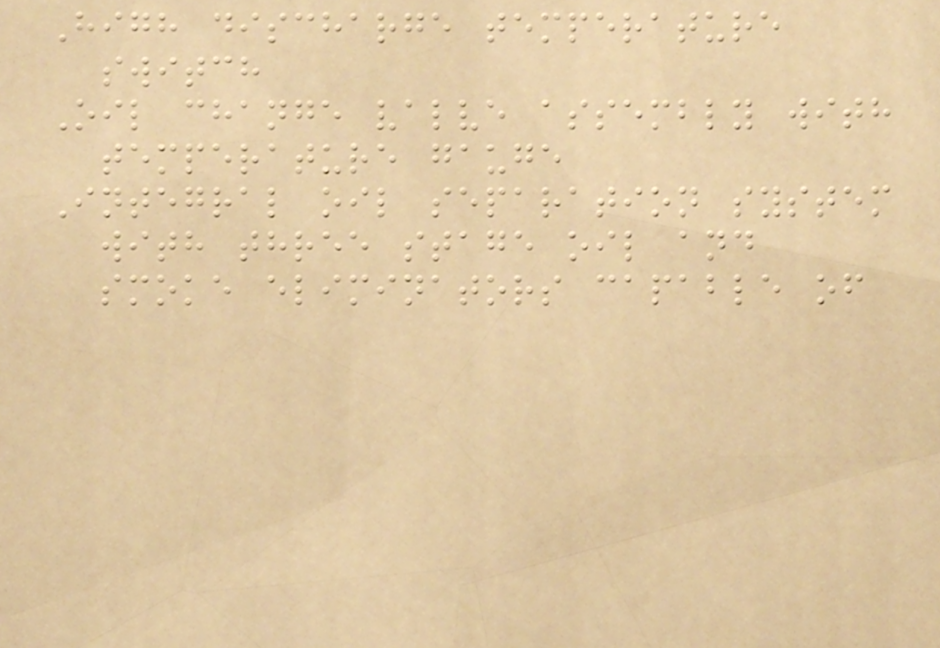High discharge temperature
switch
Oil change valve assembly with
temperature gauge
Integral oil separation system
with three stage oil and
smoke eliminators capable of
